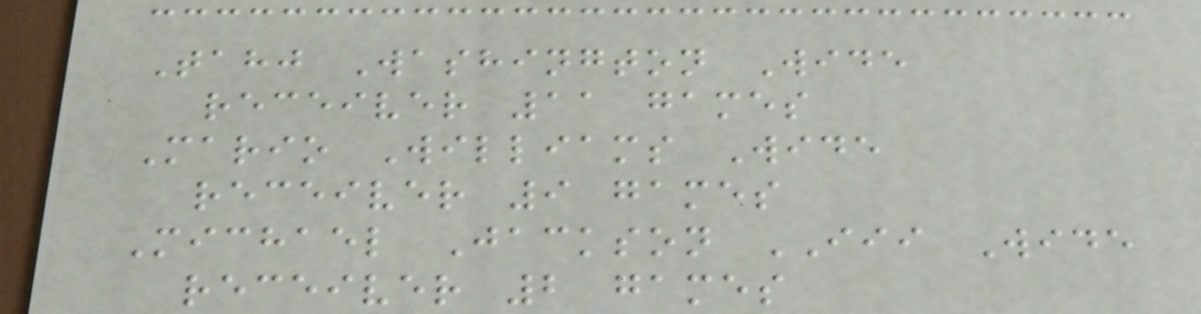Tahj Washington Wide
receiver 11 games
Mario Williams Wide
receiver 9 games
Michael Jackson III Wide
receiver 2 games
